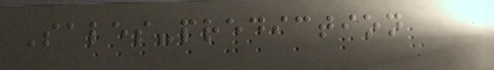Sales-prediction
